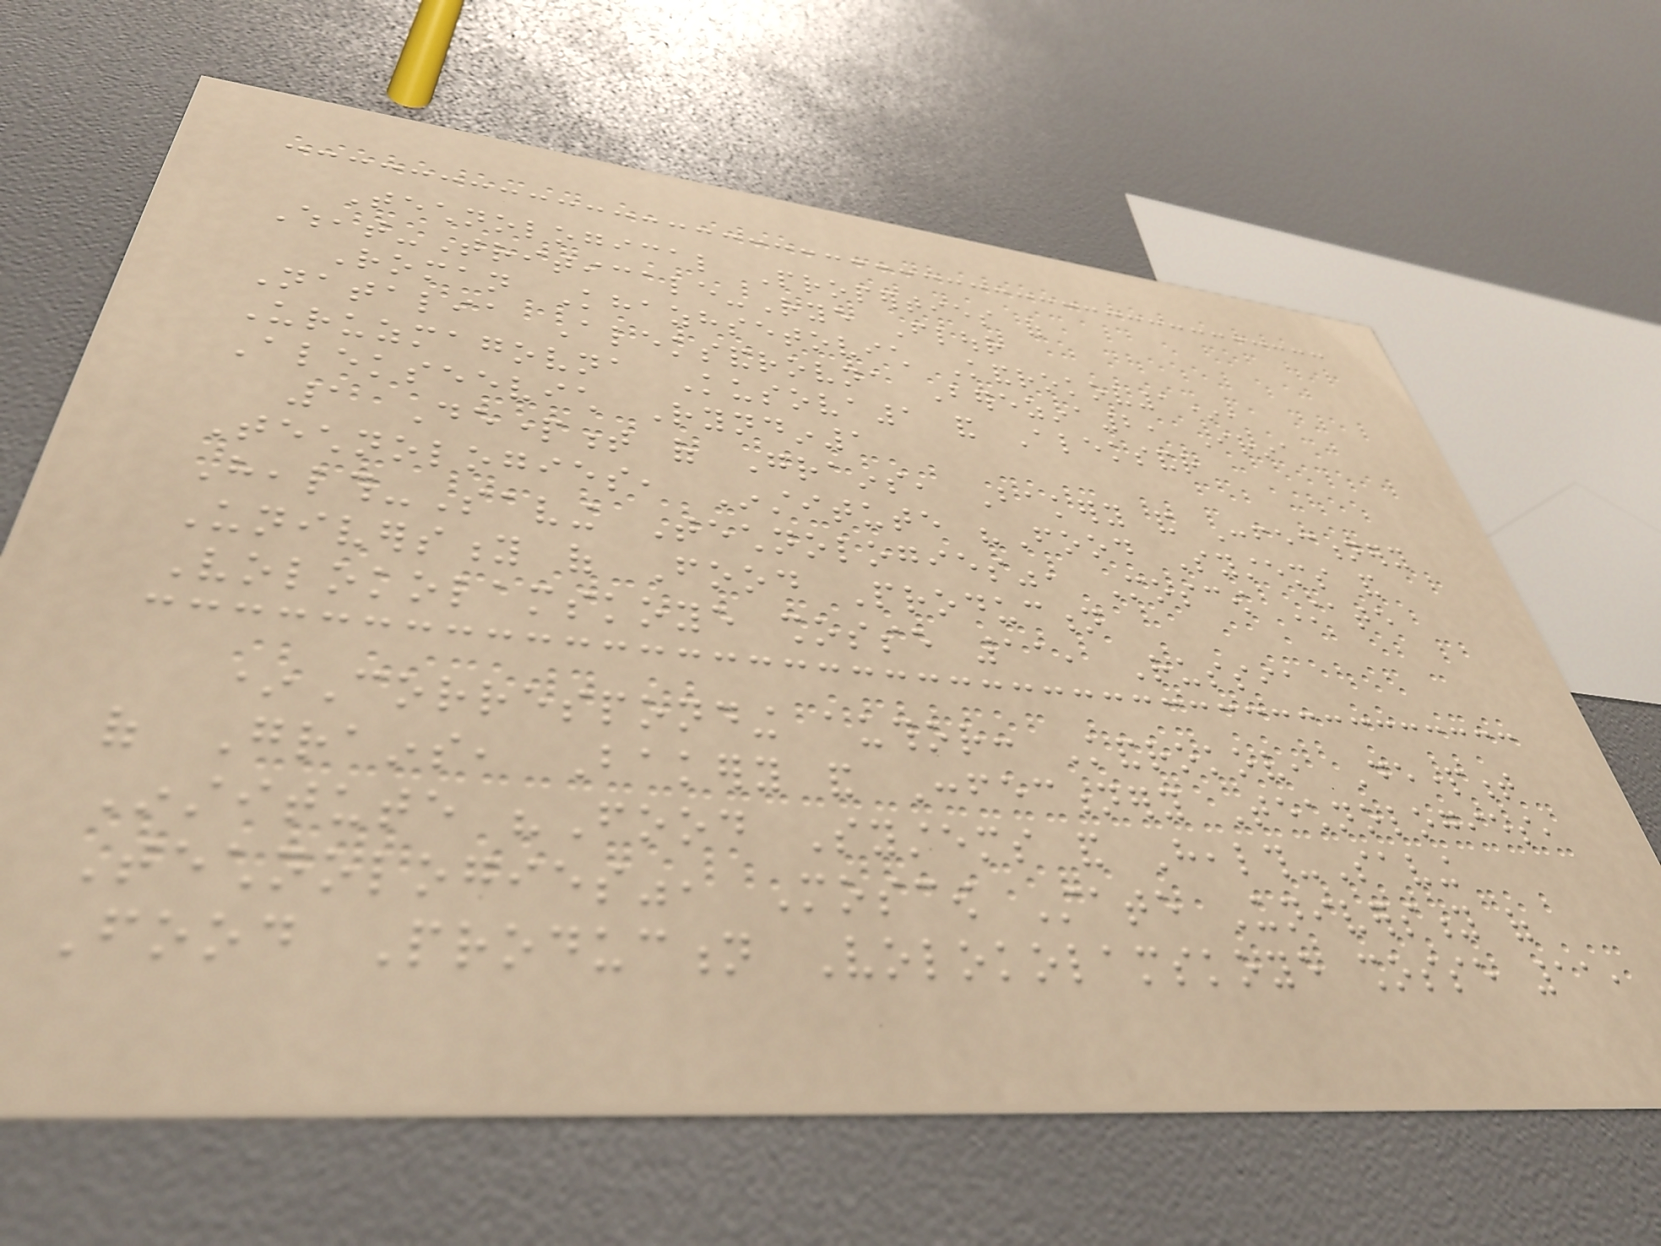Technological Properties of
Wheat-Triticale-Rye Flour
Roman Khazhsetovich Kandrokov1*,
Natalia Aleksandrovna Berezina2, Irina
Uruzmagovna Kusova1 and Aleksandr
Alekseevich Ryndin1
1 Department of Grains, Bakery and Confectionery
Technologies, Institute "Food Systems and
Health-Saving Technologies", Moscow State
University of Food Production
Volokolamskoye shosse 11, Russia
*Corresponding author: Kandrokov, Department
of Grains, Bakery and Confectionery Technologies,
Institute "Food Systems and Health-Saving
Technologies", Moscow State University of
Food Production Volokolamskoye shosse 11,
